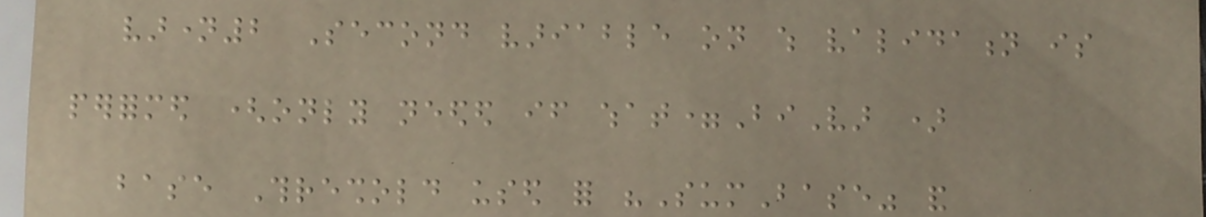varname2 Second variable on which validation is
performed (only needed if what=BiVar )
base Threshold used for "SumBase" and
